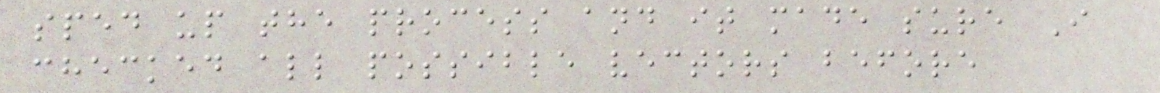sped up the process and it made sure I
checked all possible vectors before
